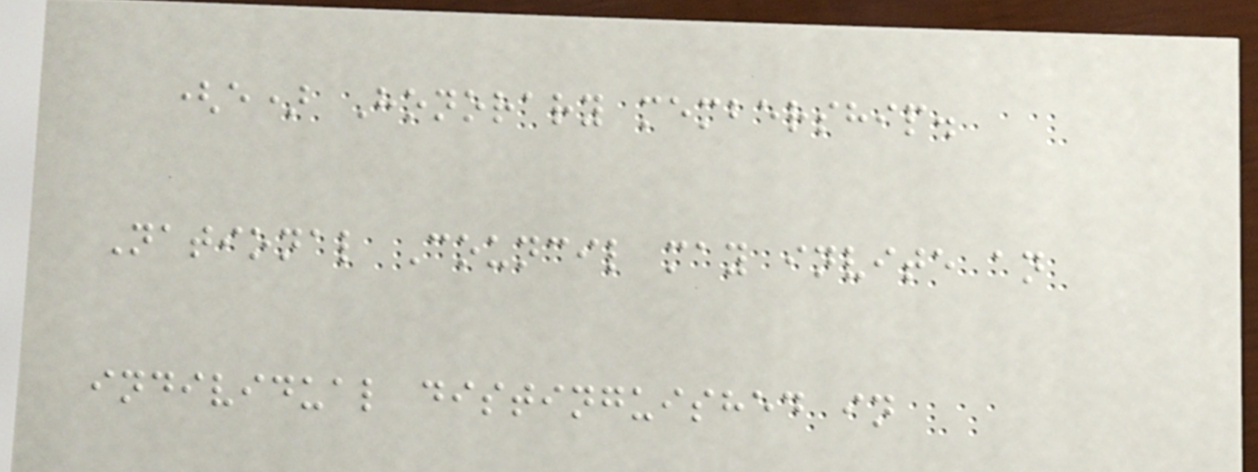(e) Honorary membership.
National Council may invite an
individual distinguished in
